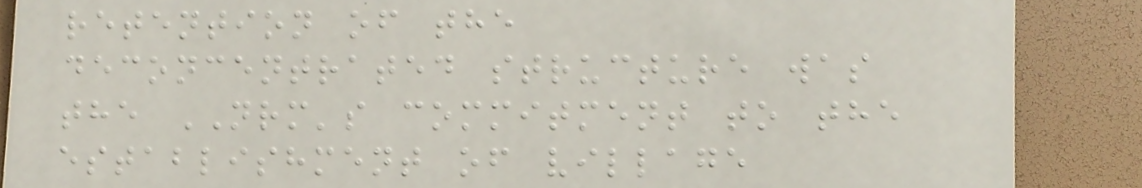retention of the
deconcentrated structure was
the NRM's commitment to the
establishment of village
